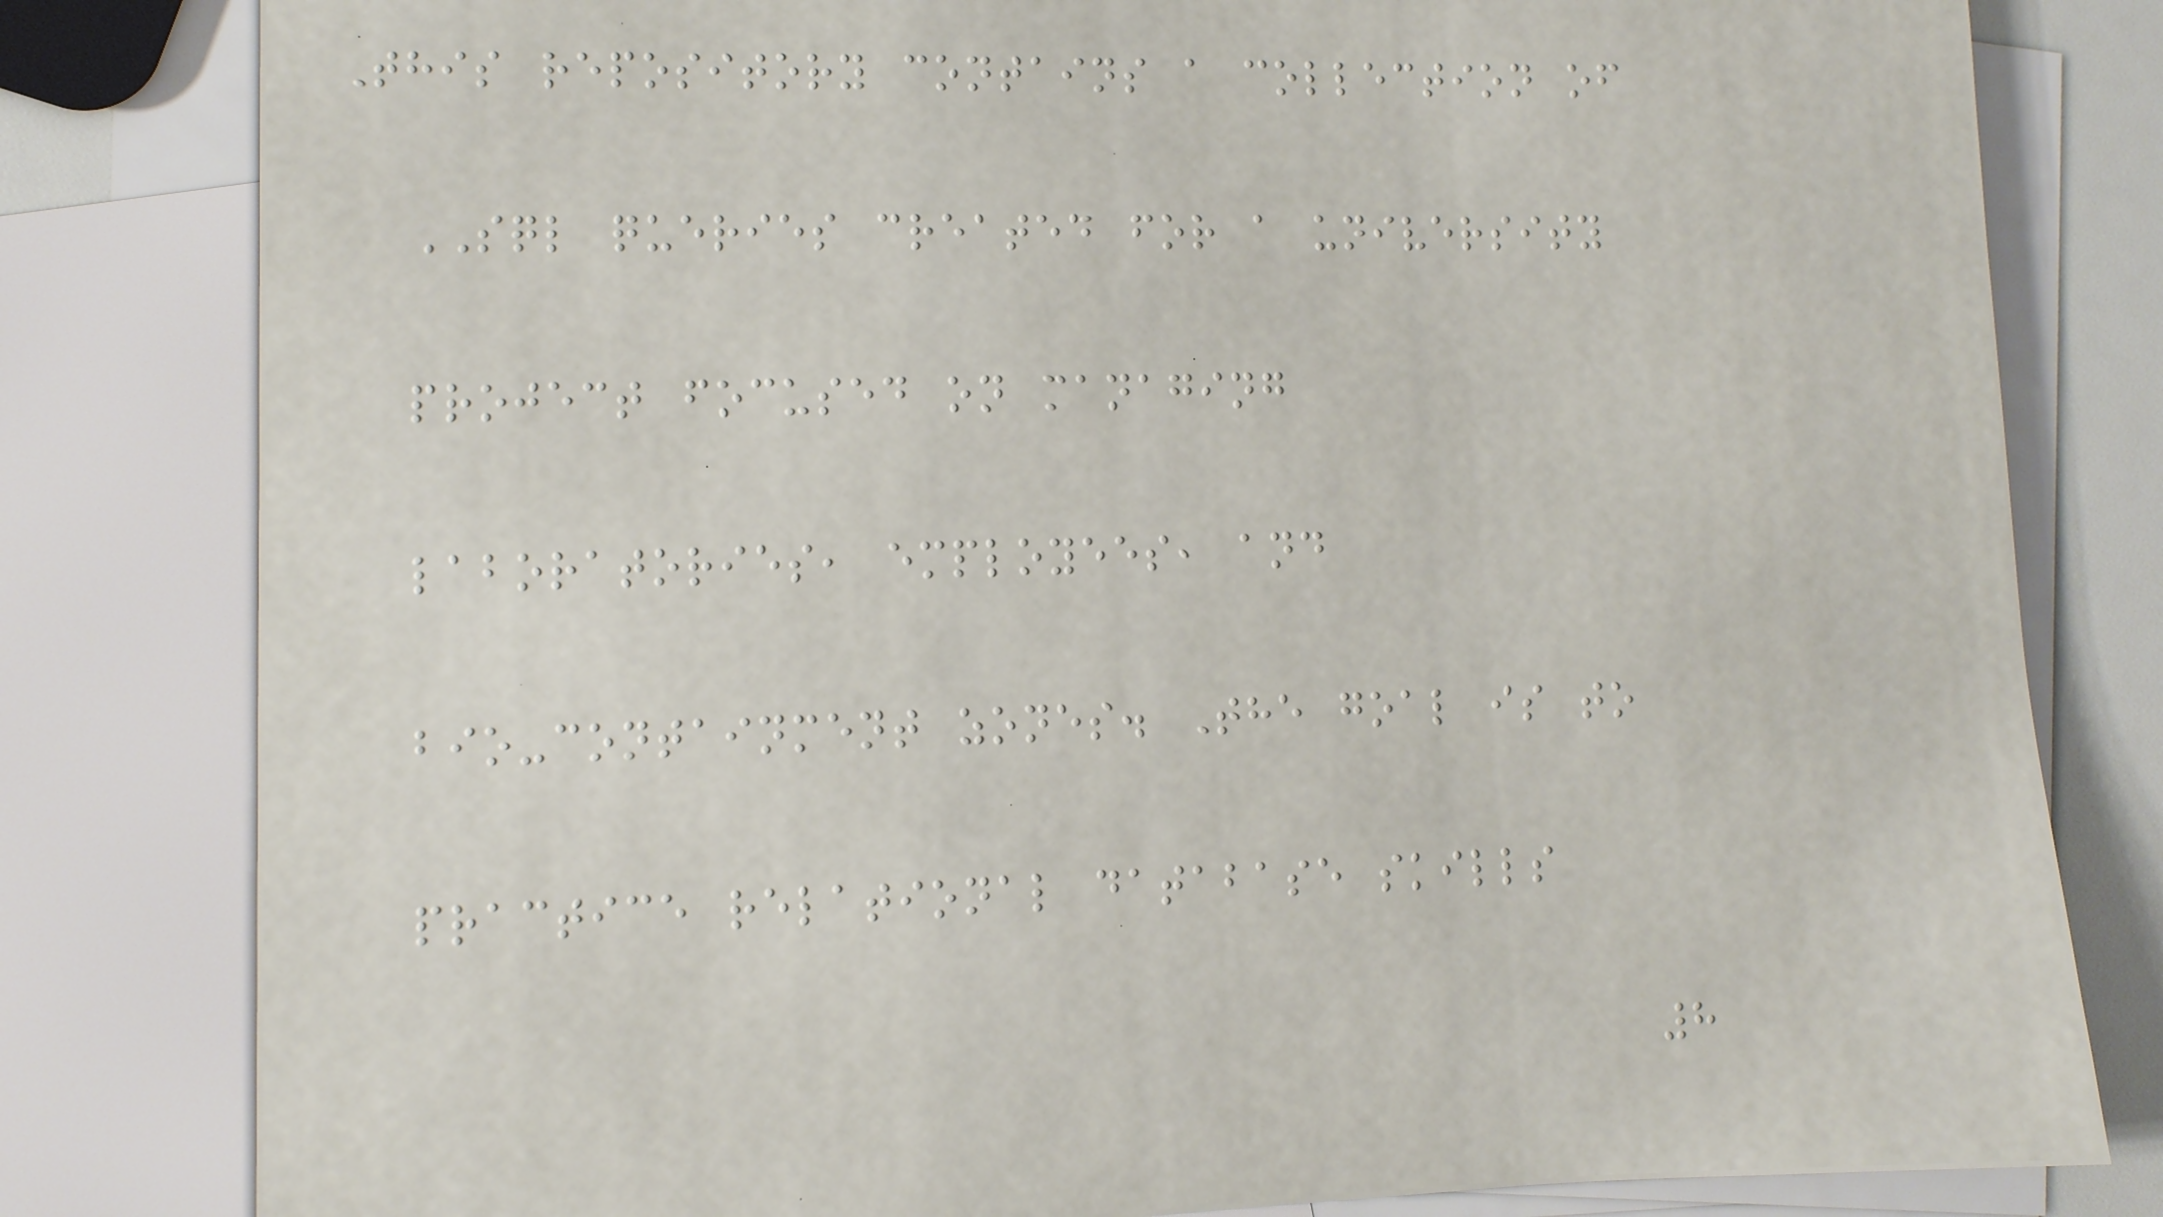This repository contains a collection of
SQL queries created for a university
project focused on managing
laboratories, employees, and
bio-containment zones. The goal is to
practice relational database skills
8
